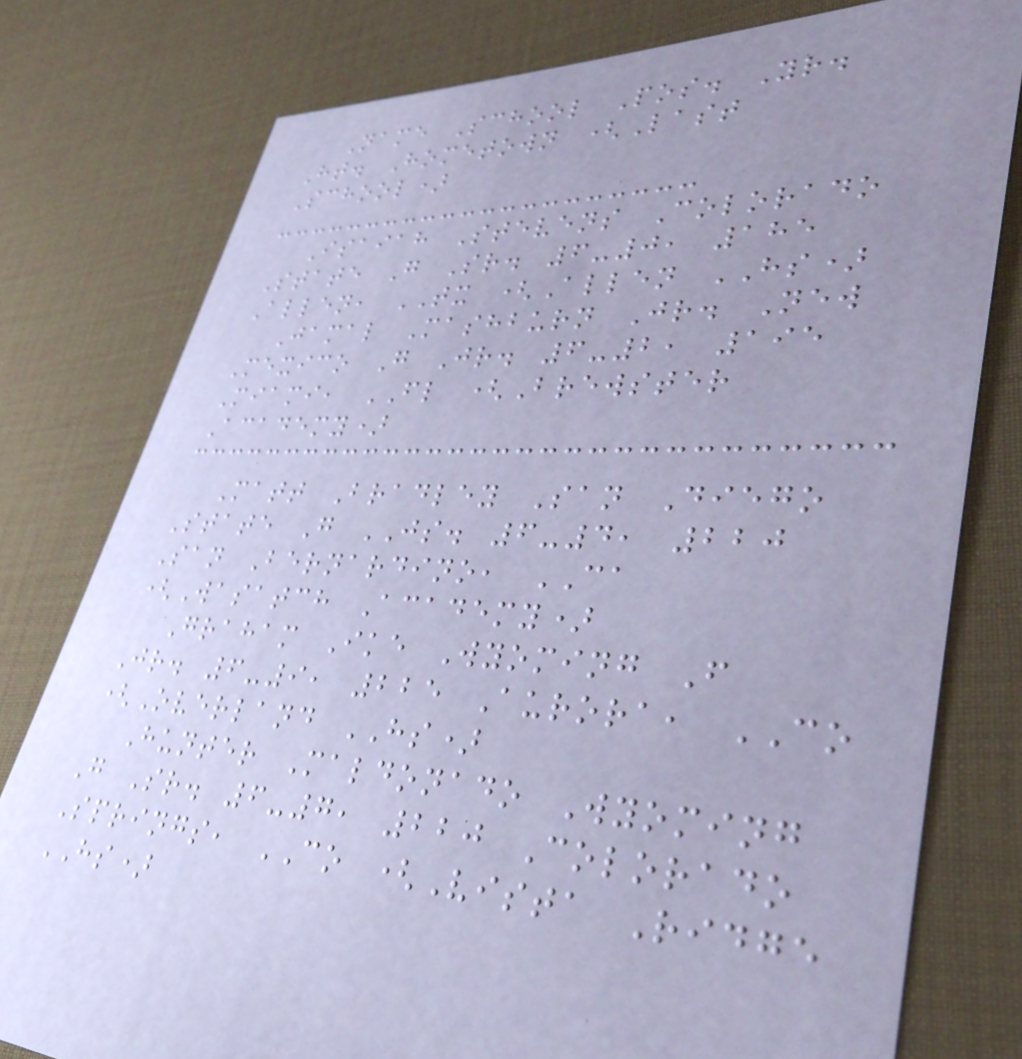Name School Pos. Yr.
Ht. Hometown (Last
School)
Isaiah Stevens Colorado
State G Sr. 6-0, 185
Allen, TX (Allen HS)
Jamal Mashburn Jr. New
Mexico G Jr. 6-2, 195
Miami, FL (Brewster
Academy)
Matt Bradley San Diego
State G JS. 6-4, 220
San Bernardino, CA
(Wasatch Academy)
Graham Ike Wyoming F
Jr. 6-9, 225 Aurora, CO
(Overland HS)
Hunter Maldonado Wyoming
G Sr. 6-7, 220 Colorado
Springs, CO (Vista Ridge
HS)
